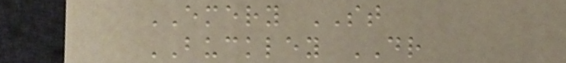EMERY ST
BUCKLEY DR
